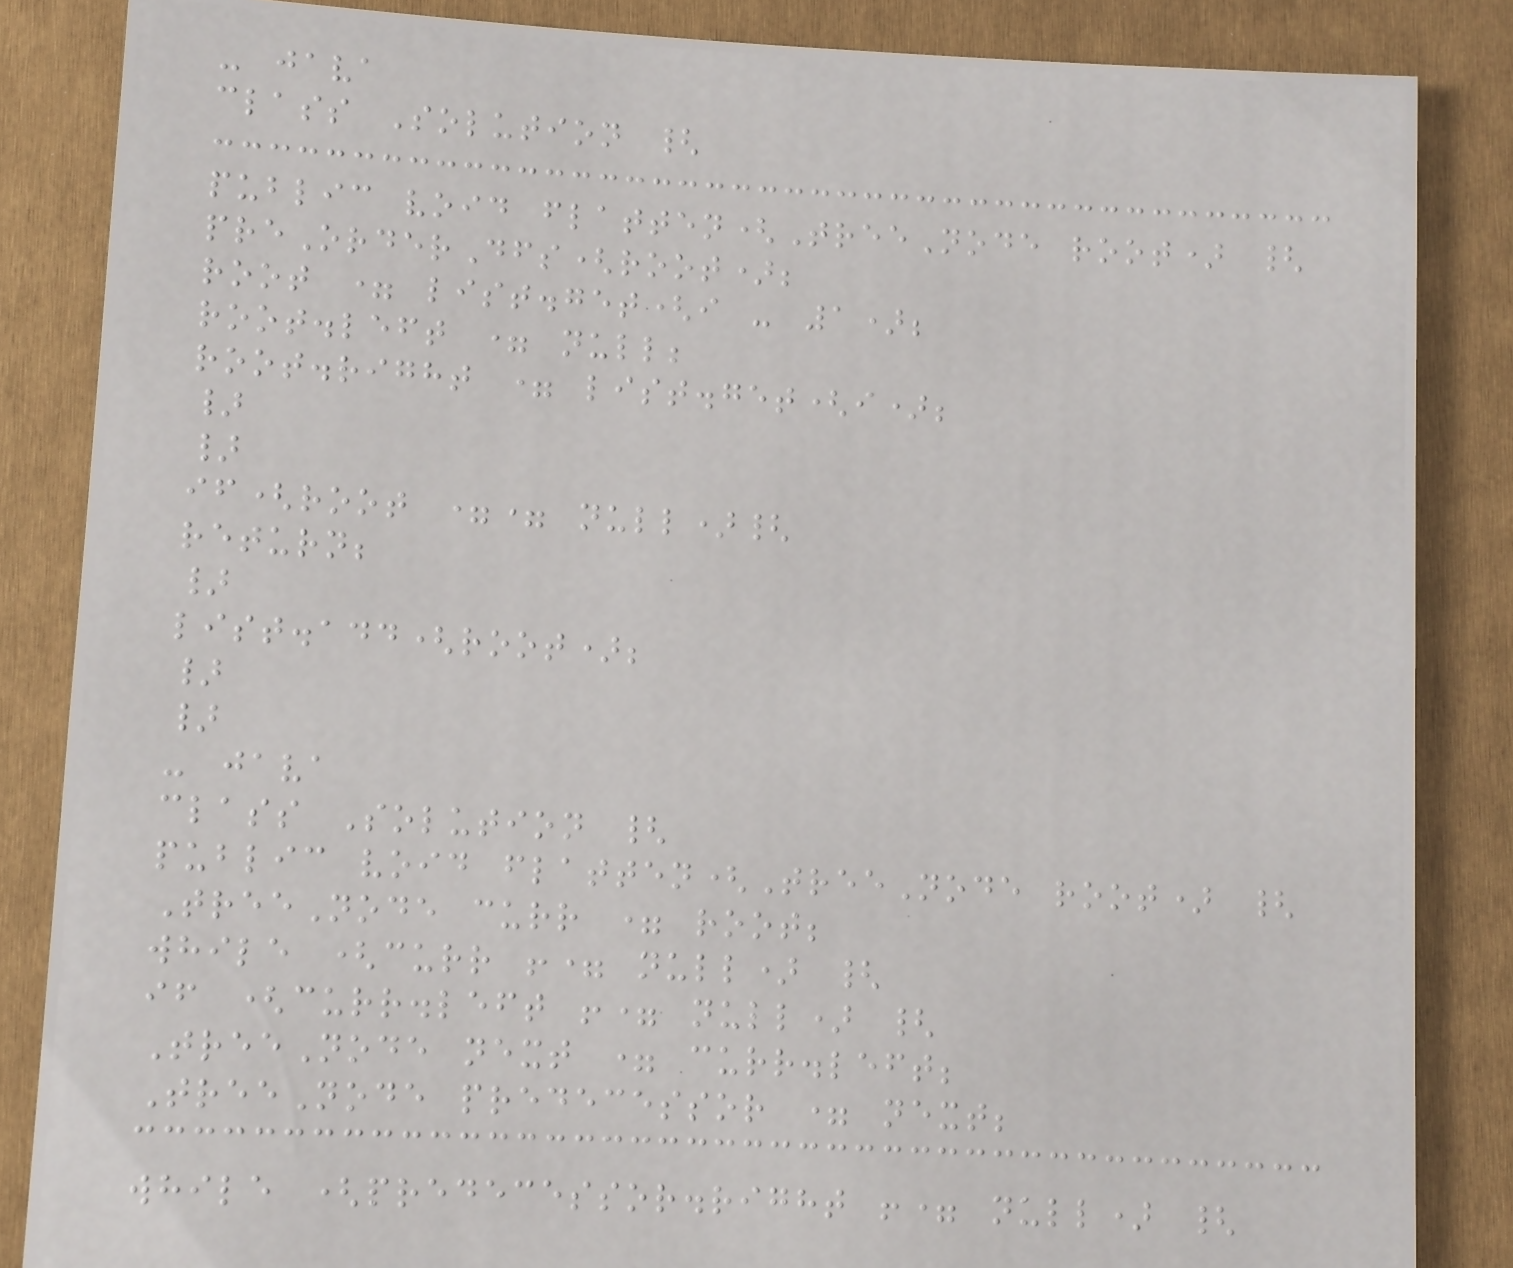- java
class Solution {
public void flatten(TreeNode root) {
preOrderDfs(root);
root = list.get(i - 1);
root.left = null;
root.right = list.get(i);
}
}
if(root == null){
return;
}
list.add(root);
}
}
- java
class Solution {
public void flatten(TreeNode root) {
TreeNode curr = root;
while (curr != null) {
if (curr.left != null) {
TreeNode next = curr.left;
TreeNode predecessor = next;
while (predecessor.right != null) {
